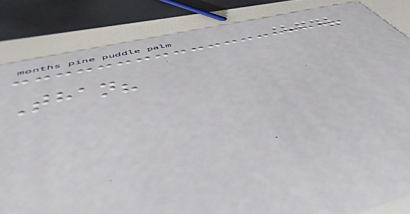Than?
